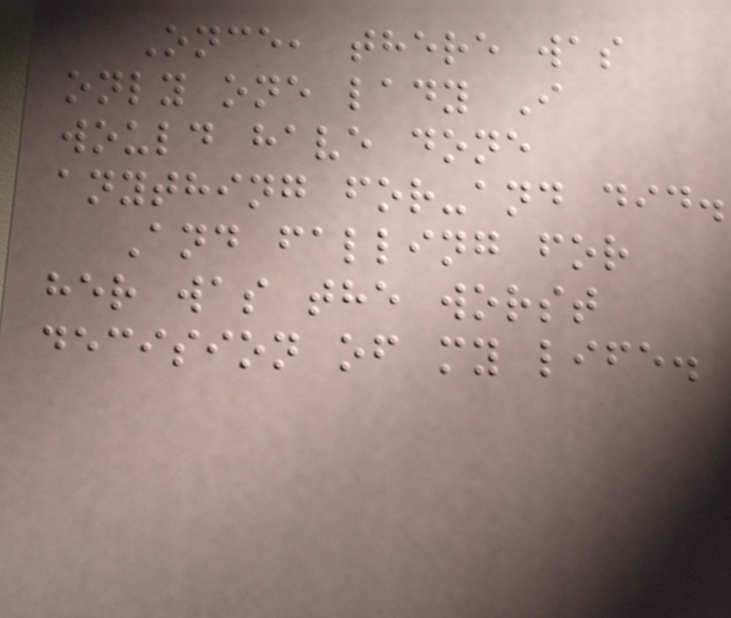Once, there was
only one lady I
would have done
anything for-and did.
And falling for
her was the worst
decision of my life.
